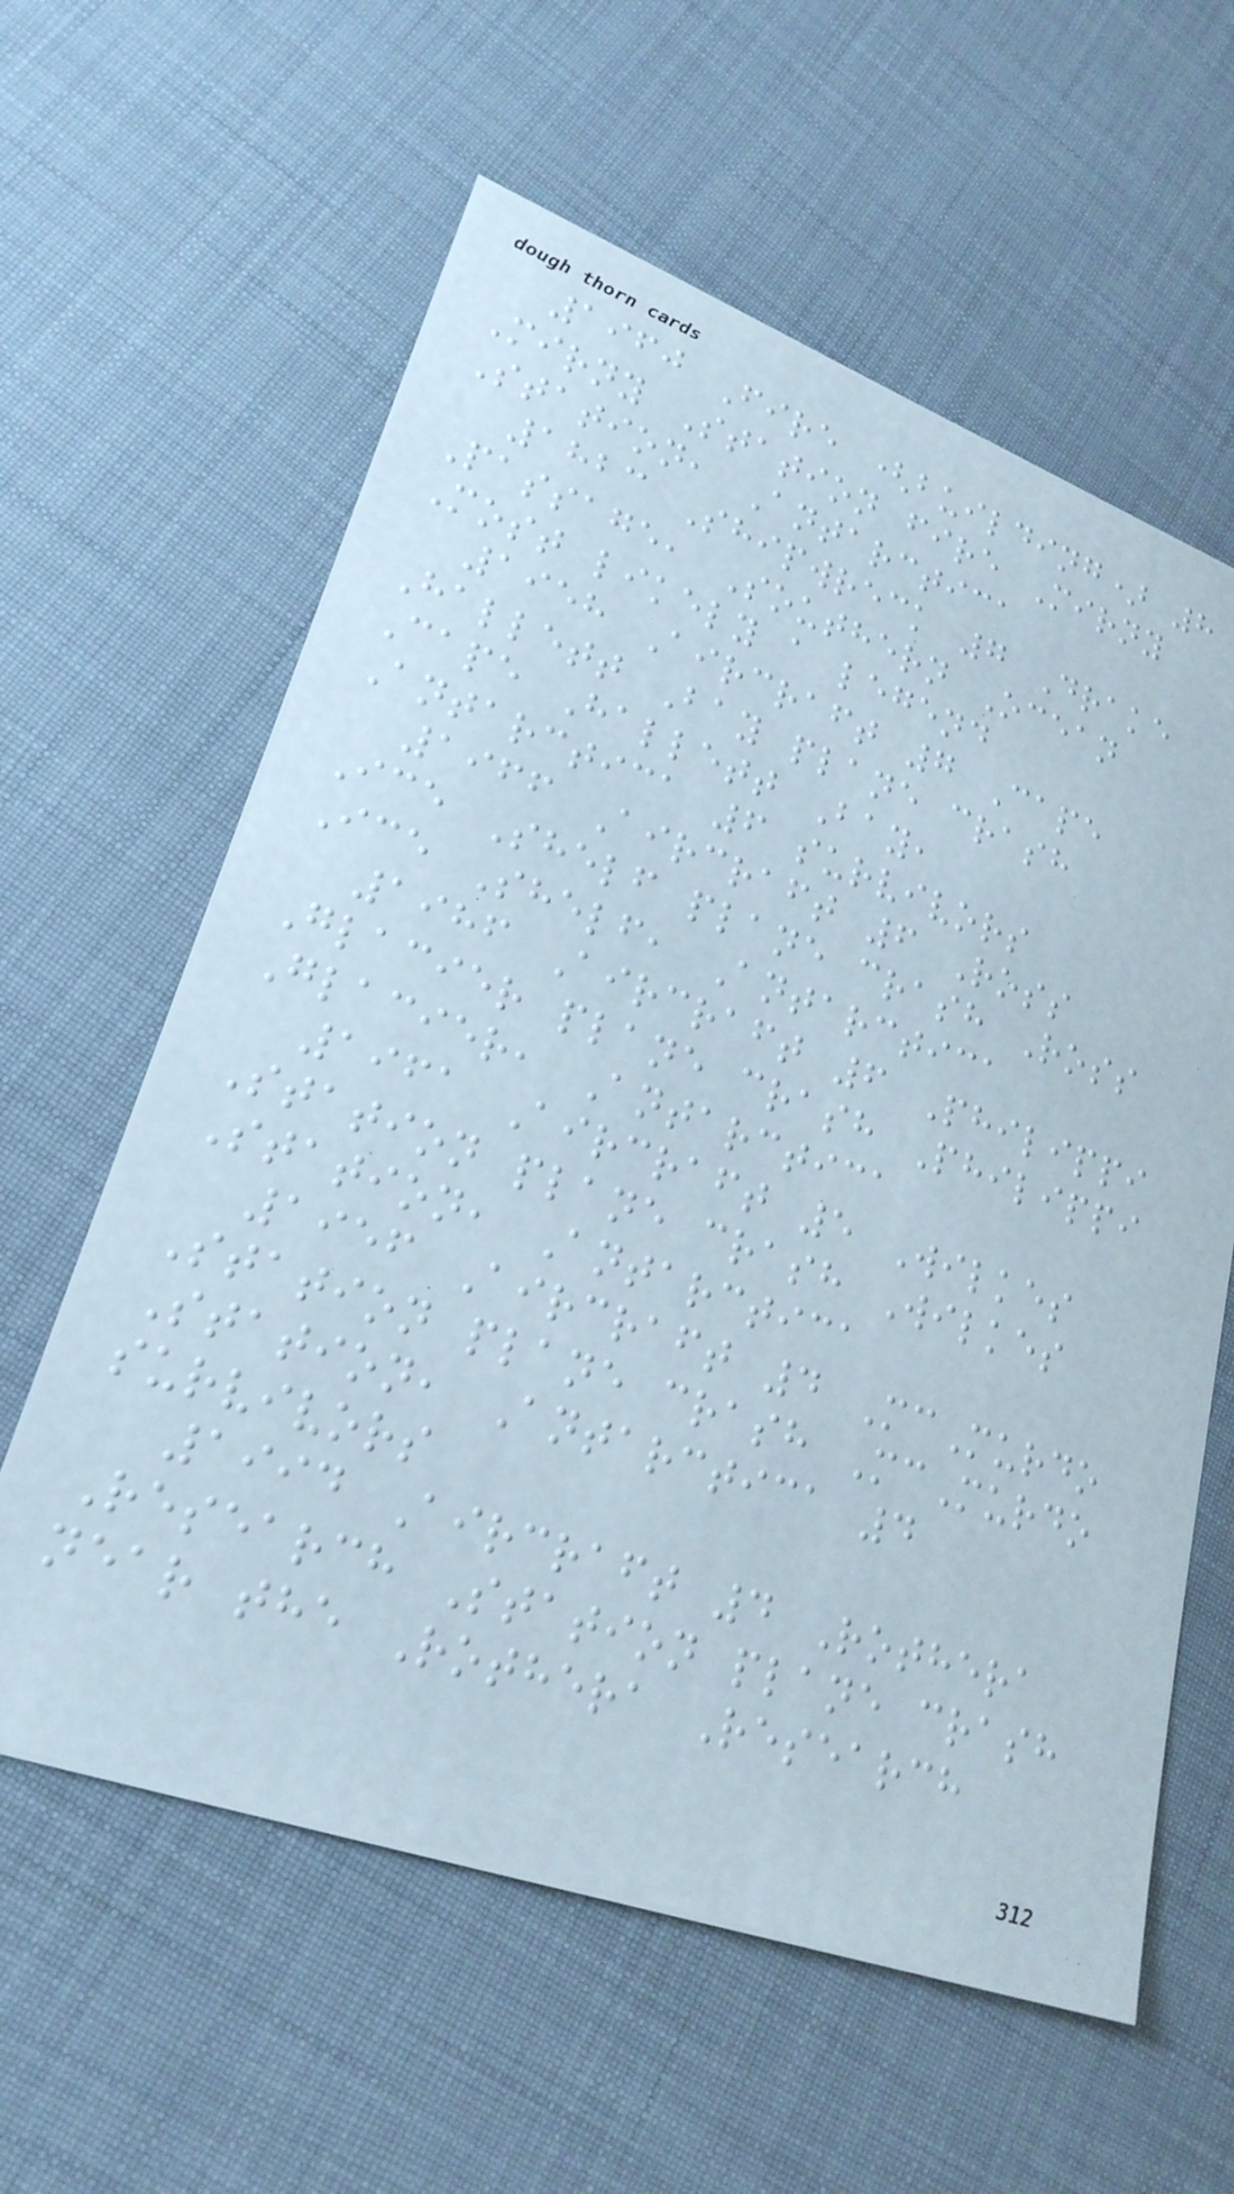1960 Fire (building) 8
Mirny Station fire Mirny
Station, Antarctica
1823 Shipwreck 7 Drake
Passage, Southern Ocean
Most likely a legend
1958 Aircraft 7 Cape
Hallett Bay plane crash
Cape Hallett Bay,
Antarctica 6 survivors
1966 Aircraft 6 Ross
Ice Shelf plane crash Ross
Ice Shelf, Antarctica
1986 Aircraft 6 Philippi
Glacier plane crash Philippi
Glacier, Antarctica
1961 Aircraft 5 Wilkes
Station plane crash Wilkes
Station, Antarctica
1956 Aircraft 4 McMurdo
Station plane crash McMurdo
Station, Antarctica 4
survivors
1994 Aircraft 4 Rothera
Research Station plane crash
near the Rothera Research
